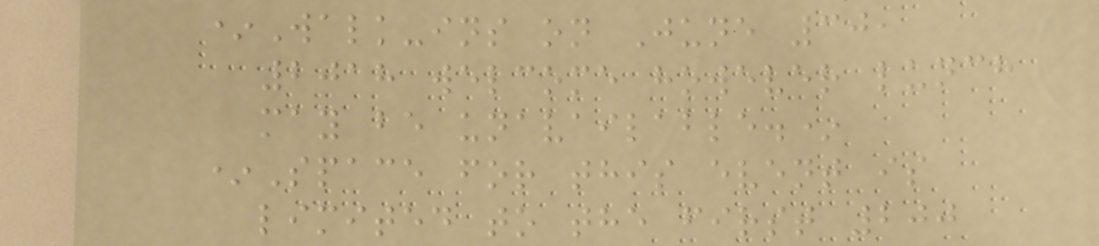*Walk-ins on June 30,
2018 welcome however lunch
may be unavailable.*
*Space for this event is
limited to the first 200
